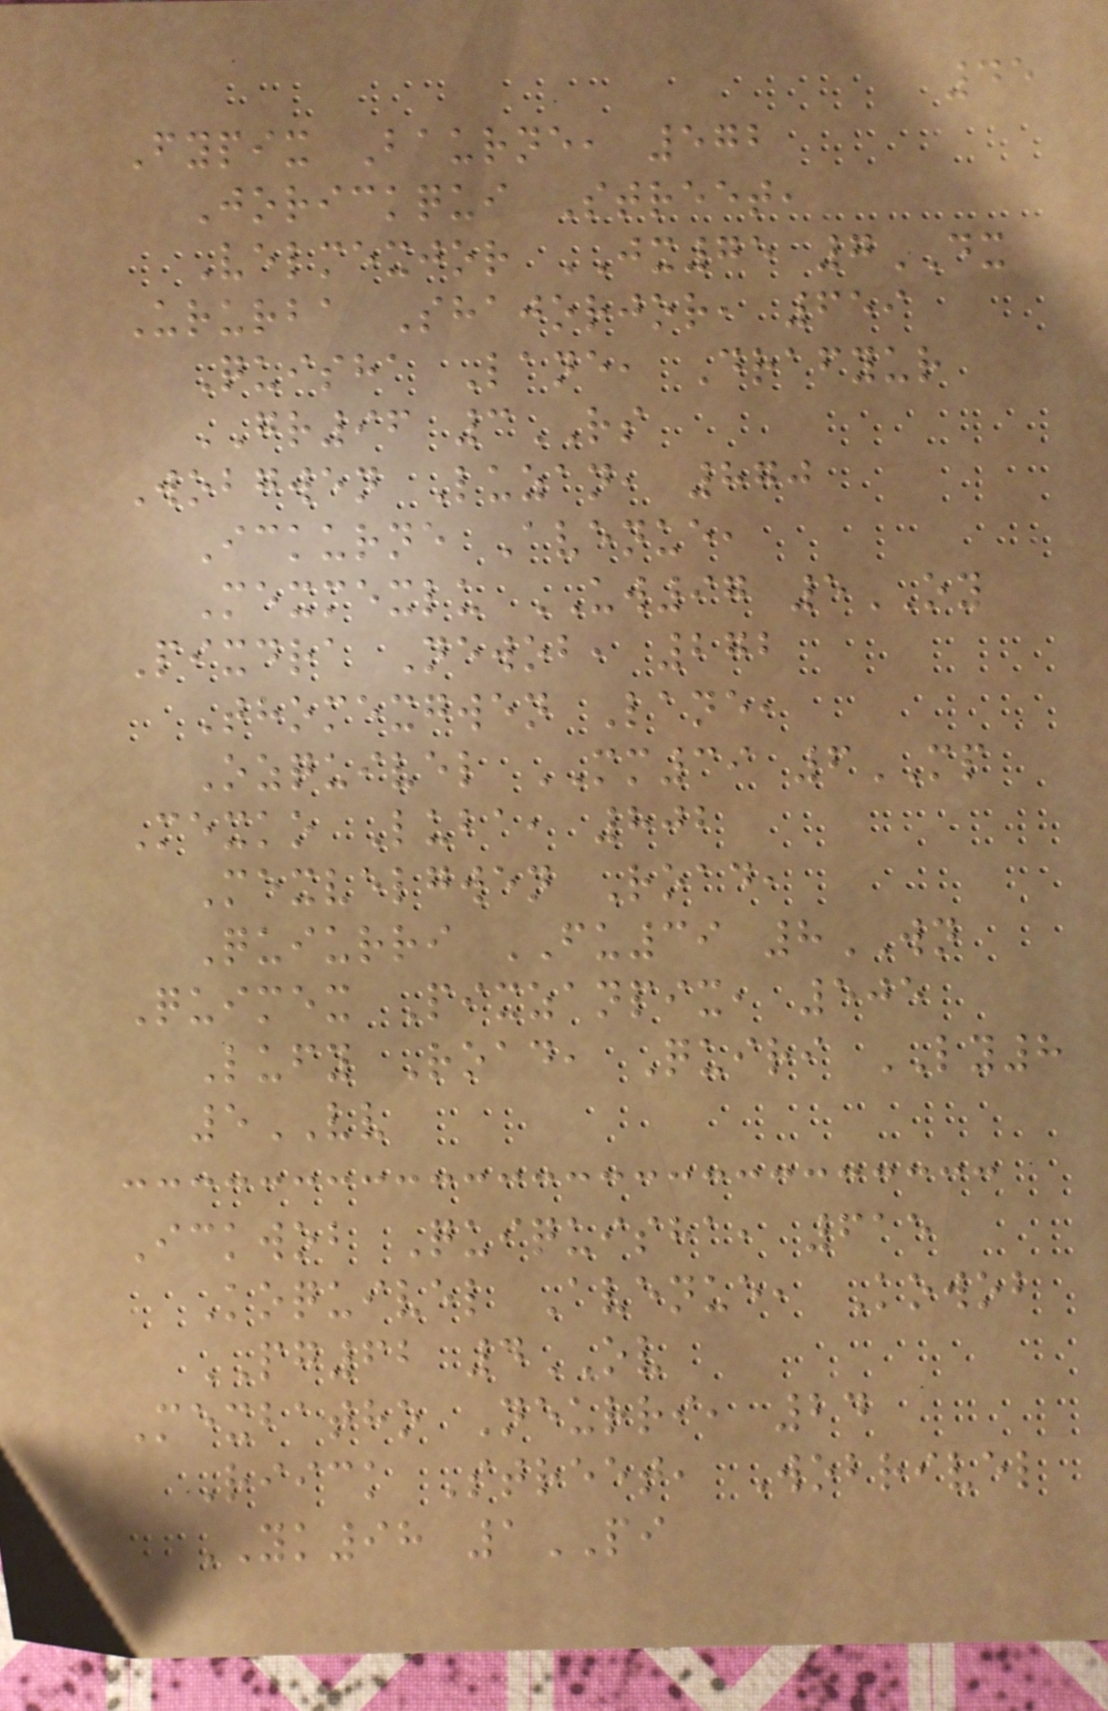45
Fypix Baurne, 572
Jorickqui Street,
Velmexjor JX75 7DX
Ururba Shajorjor, 659
Quisha Lane, Drafyur
GR96 3RS
Wobgwen Luzan, 870
Ickurne Avenue,
Mexmexlu UW97 5OY
Pixdra Newob, 272
Thomexgwen Lane,
Ozquivel MM39 6MP
Mexko Luba, 802
Mexvelgwen Road,
Quiurri FU39 8WN
Quimex Pixzanpix, 505
Lufy Road, Quiri LY8
5VV
Ickwob Quiquisha, 615
Koquivel Avenue, Kowob
PG62 4OV
Mexbatho Neurri, 24
Riick Street, Wobrivel
YK98 1PI
